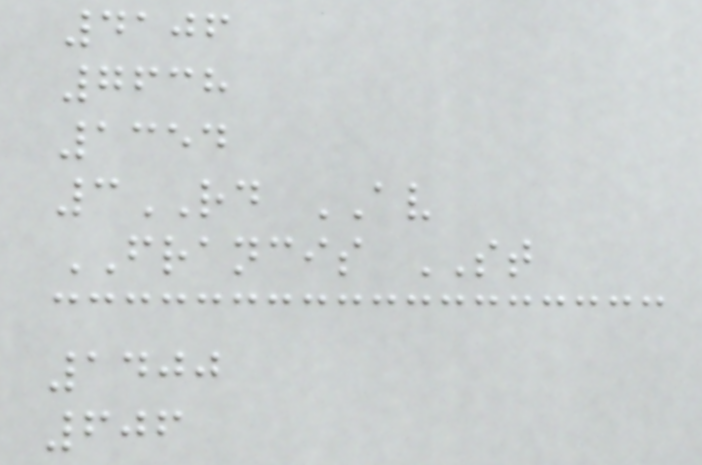4106
7638
1354
3RD AV
FRANCIS ST
1400
606
